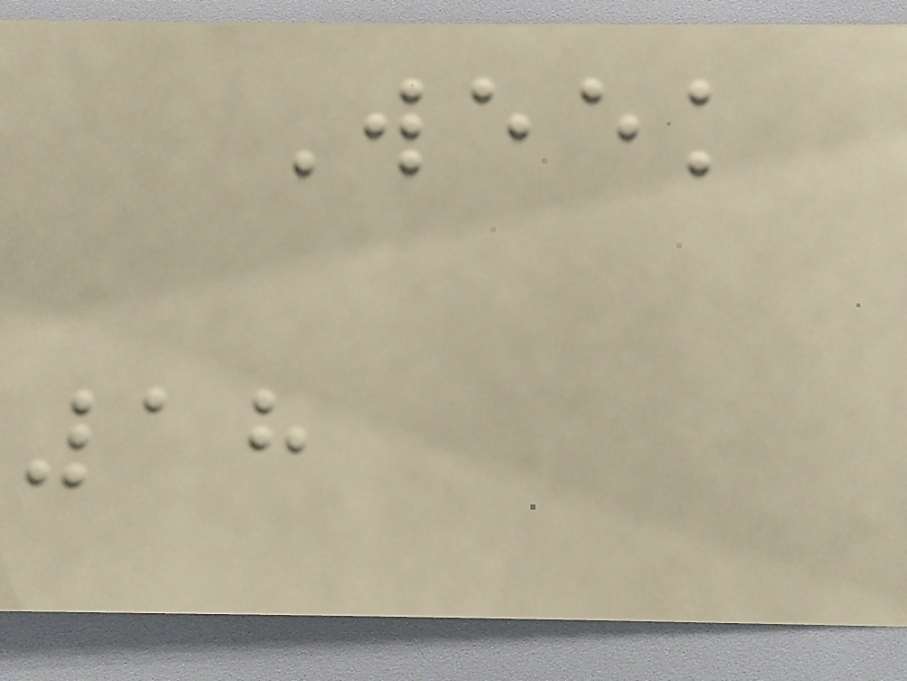Week
18
